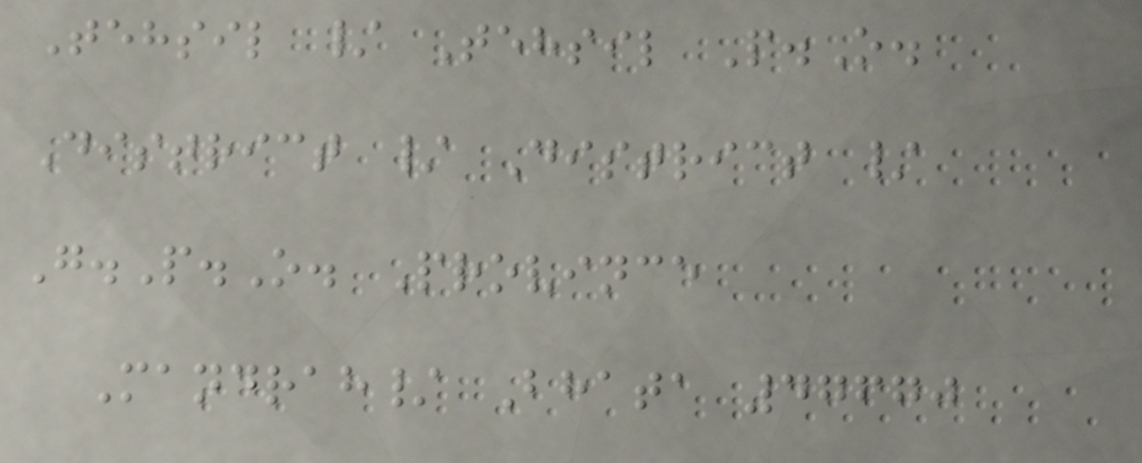Tehsil / Tehsil P.O.
District / District /
G.P.O. Province
Mandrah/ Bhata 47670
